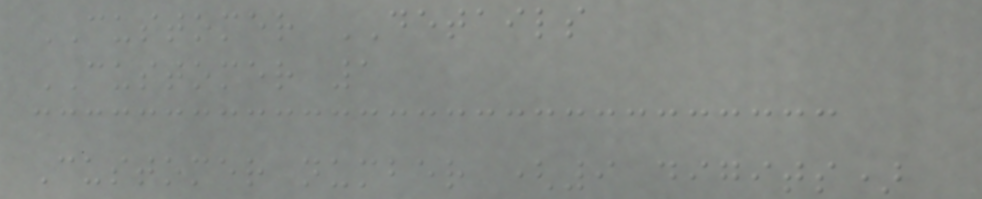CUSTOMER DETAILS
CUSTOMER 1
Customer number (9 digits)
